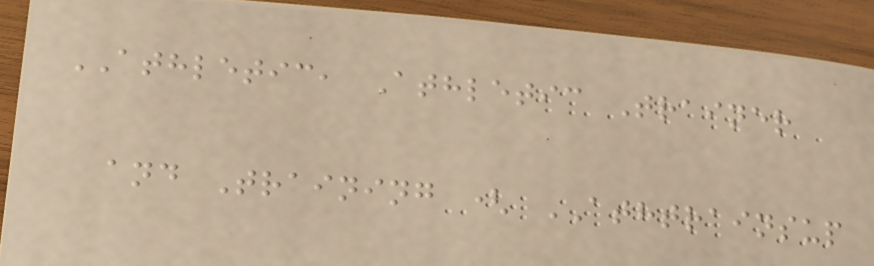ATHLETIC, Athletic Trainer
and Training ( ATHTRAINSUP
